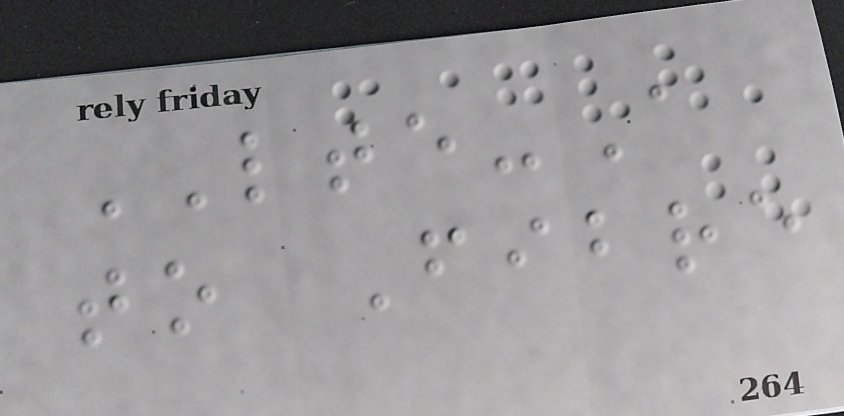LTE-A
to Fibre
